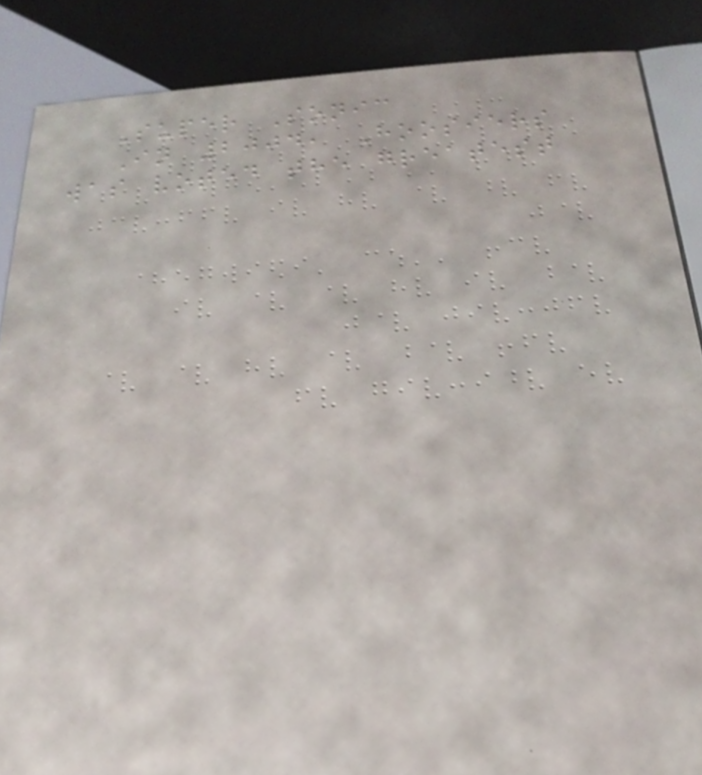Super Sonic
In 2004, Hoosiers
was voted the greatest
